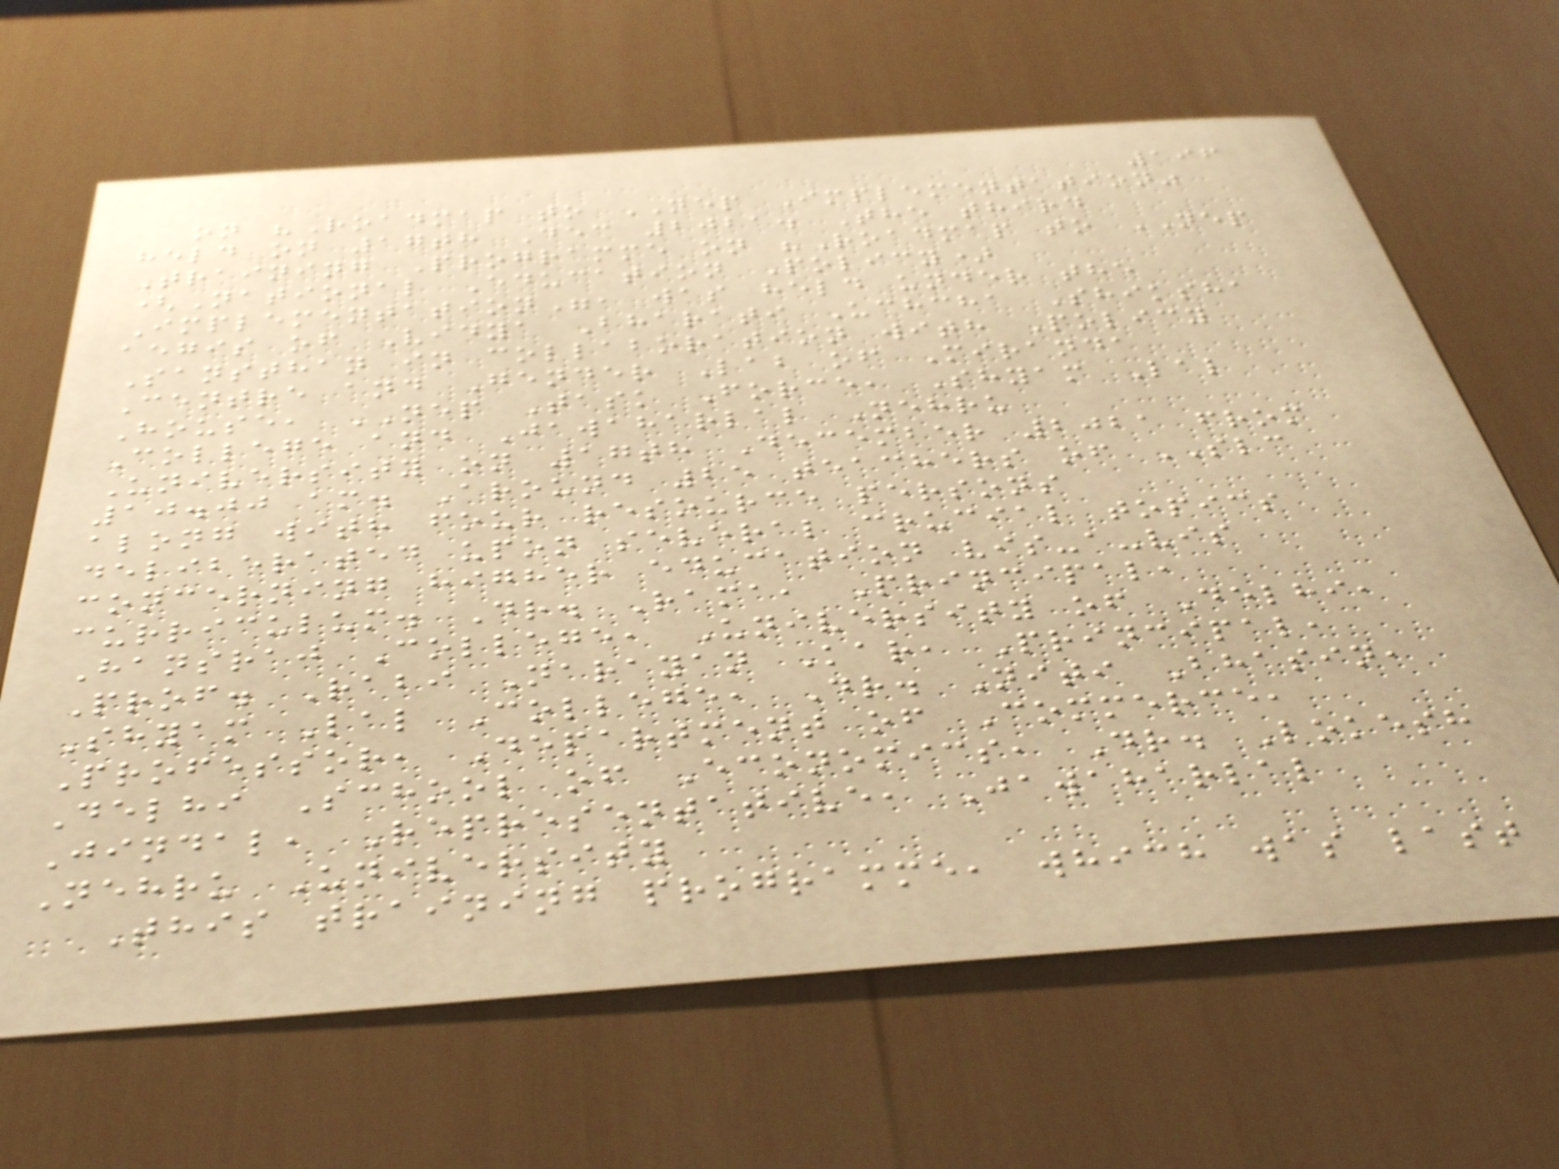196
on "Roadmap to NEP Implementation"
held on 17th Dec 2021. The third
Training Programme on "Roadmap to NEP
(National Education Policy)
Implementation", was held under the
aegis of Vidya Bharati Uchcha Shiksha
Sansthan in collaboration with Policy
Centre and Gender Lab of Miranda
House, NEP Task Force, Shyam Lal
College and Jawaharlal Nehru
University on 17th December 2021 from
10.00 am. Around 25 teachers of SLC
along with four resource persons
deliberated upon several crucial topics
concerning higher education vis-a-vis
curriculum. Dr. Rama, Principal,
Hansraj College, University of Delhi,
Prof. Rabi Narayan Kar, Principal,
Shyam Lal College, Dr. Niti Bhasin,
Professor, Department of Commerce,
Delhi School of Economics, Dr. Lokesh
Jindal, Representative, Jawaharlal
Nehru University
This training programme, which was last
